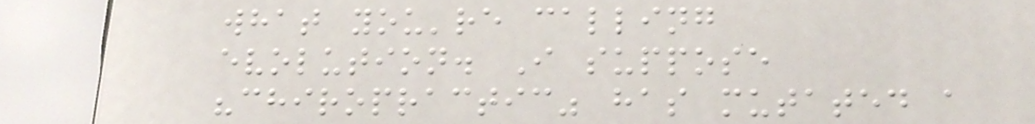what you're calling
evolution. I suppose
"chiropractic" has mutated a
